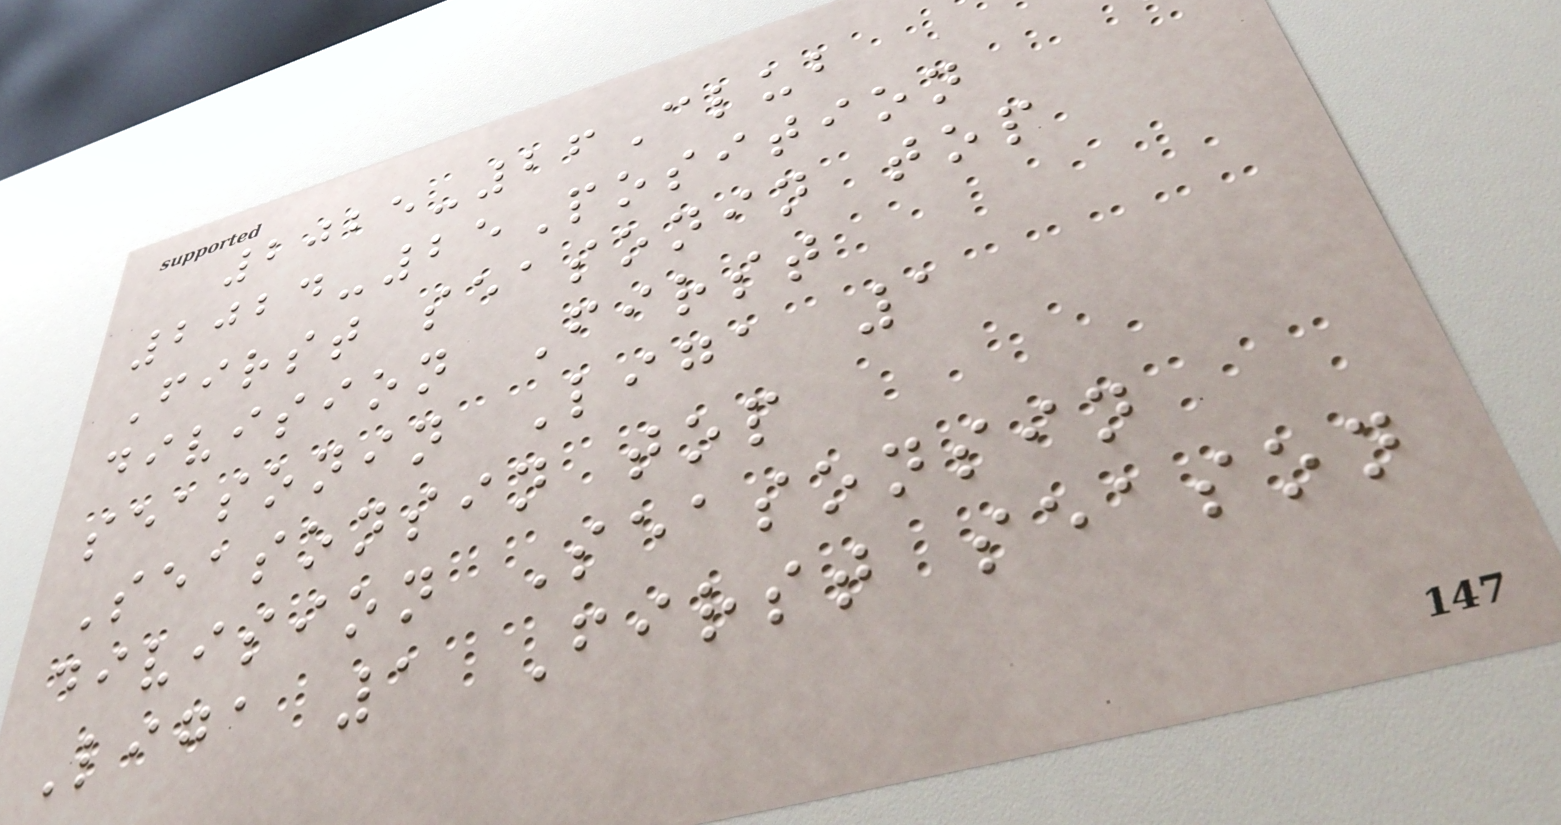2025-26Club
2024-25Position
First seasonin top
division First
seasonin Liga 1
Seasonsin top
division Seasonsin
Liga 1 First season
